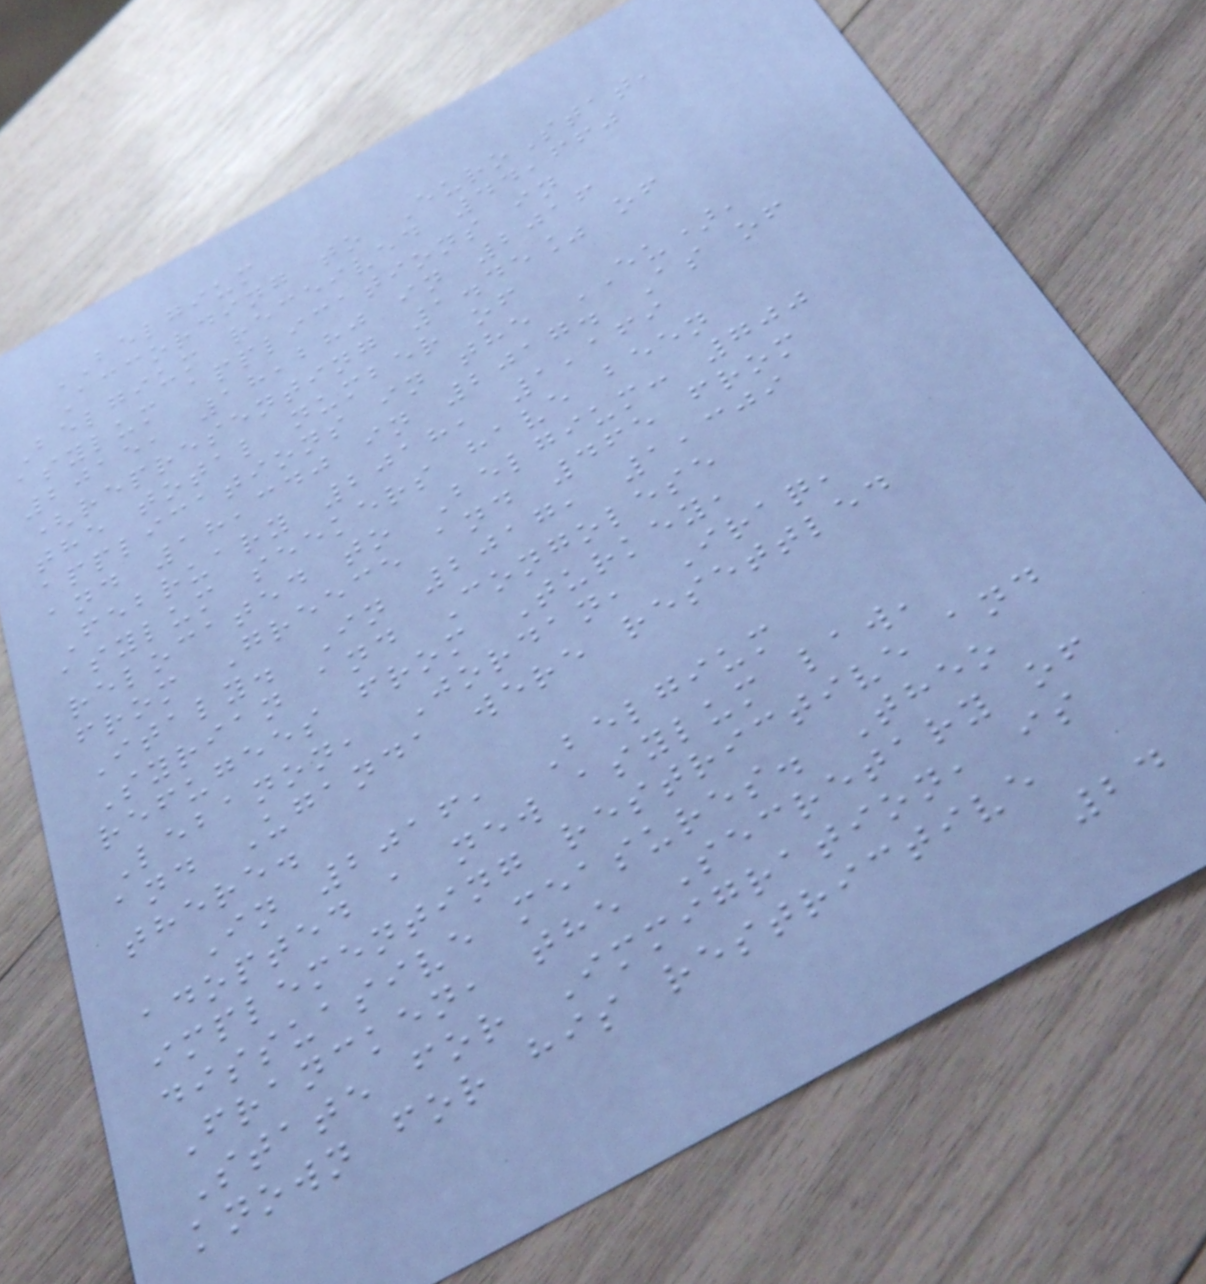BELGIUM
According to EuroStat,
Belgium received 44,660
asylum applications in
2015, 18,280 in 2016
(representing 1.45% of
the total number of
applications in the EU),
and 18,340 in 2017. As of
February 2018, 1,169
asylum seekers have been
relocated to Belgium: 700
from Greece and 465 from
Italy. In 2017, 1,309
Syrian and Congolese
refugees from Turkey,
Lebanon, Jordan, Iraq,
and Uganda were resettled
there.
In 2016, Belgium
adopted a new asylum law,
implementing restrictive and
dissuasive measures. Theo
Francken, the Secretary of
State for Immigration, is
known for his restrictive
24
